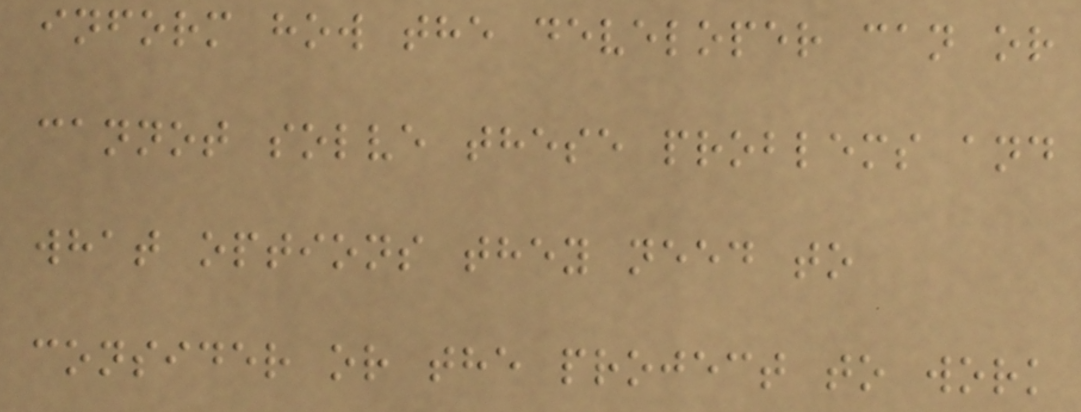inform how the developer can or
cannot solve these problems and
what options they need to
consider or the project to work
